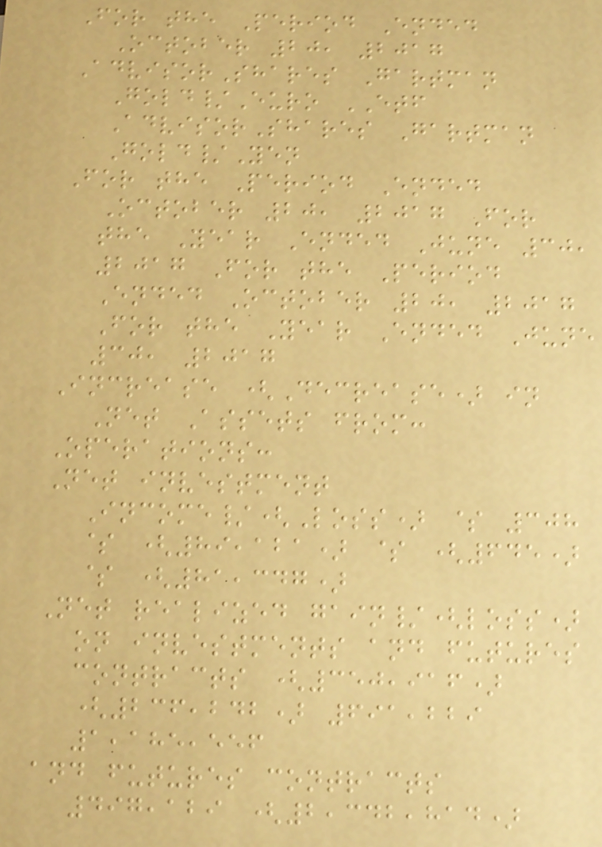For the Period Ended
October 20, 2017
AdvisorShares Gartman
Gold/Euro ETF
AdvisorShares Gartman
Gold/Yen
For the Period Ended
October 20, 2017 For
the Year Ended June 30,
2017 For the Period
Ended October 20, 2017
For the Year Ended June
30, 2017
Increase (Decrease) in
Net Assets from:
Operations:
Net investment
Income/(Loss) $ 308
$ (89,121) $ (645)
$ (81,347)
Net realized gain/(loss)
on investments and futures
contracts (350,916)
(236,242) 691,229
1,185,556
and futures contracts
497,129 (2,342,814)
